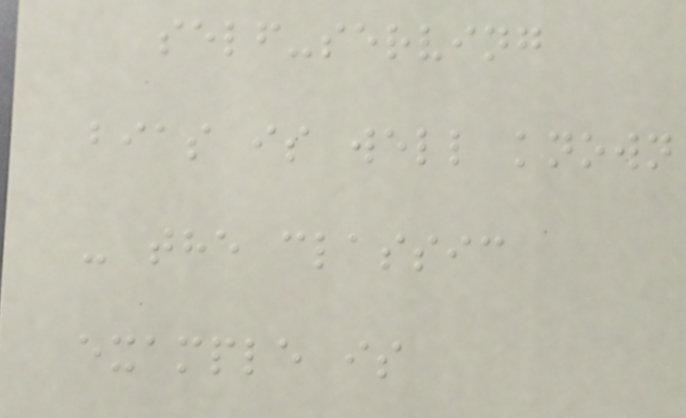self-serving
bias is well known
- the classic
example is
